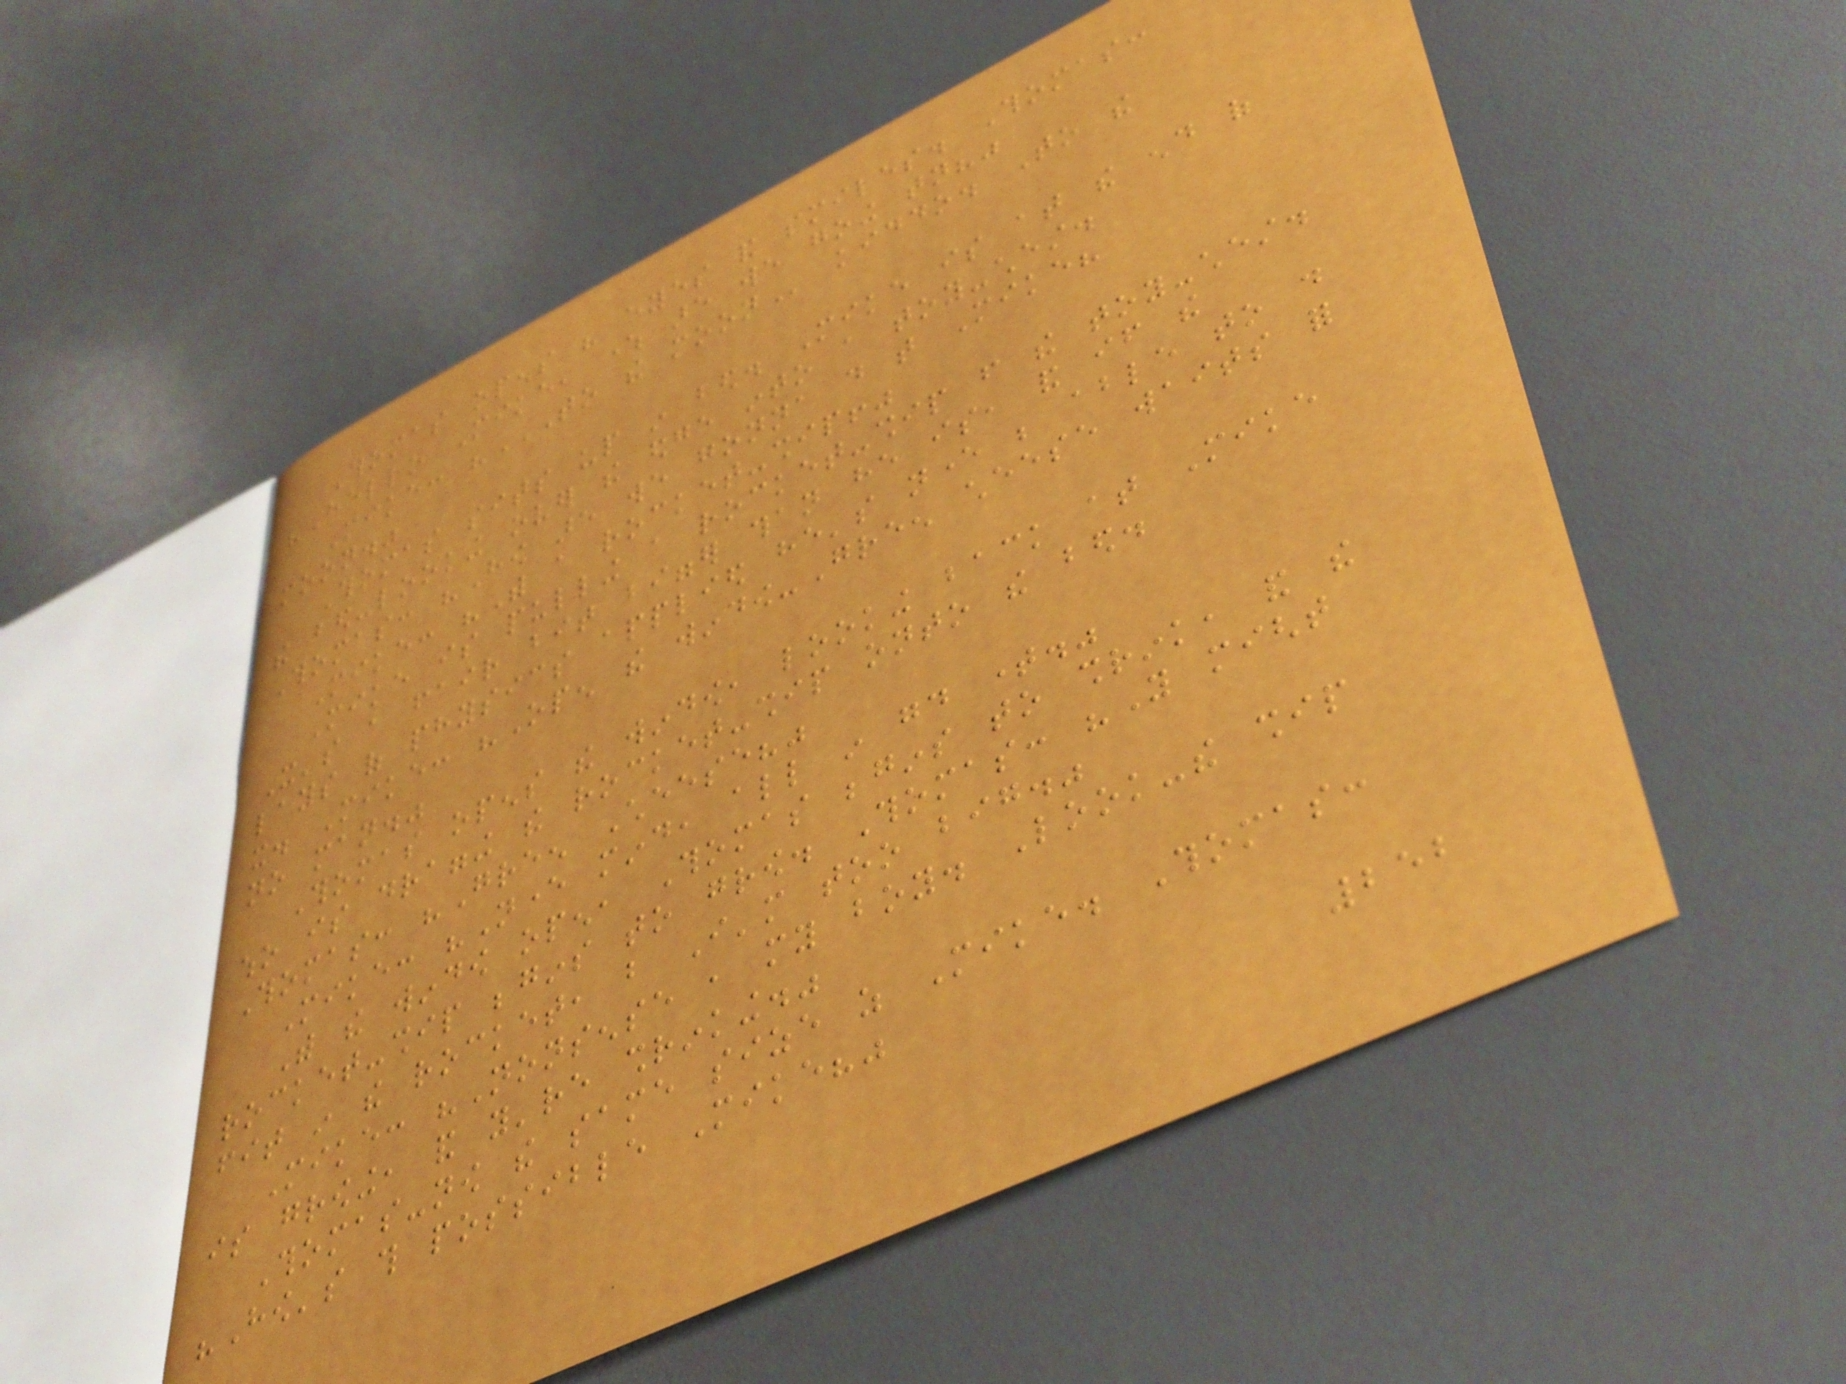Thomas opens his eyes and smiles. Thomas:
"Hello Mike, where are we going tonight?"
Mike: "TO THE MOON kiddo. To the
moon."
Thomas sits up in bed. Mike is at the end of
the bed-looking over the edge into a toy-chest.
Thomas: "How are we gonna do that Mike?
Mike: "With a rocket-ship!"
Mike is pulling a rocket-ship from the toy-chest.
It's a fair bit bigger than he is, and if the
lays of physics applied he's never be able to do
it. Mike: "Open the window-Green cheese waits for
no man."
Thomas opens the window, looking back at Mike
who is dragging the rocket-ship onto the bed.
Thomas: "Green Cheese?"
Mike: "Never mind, all in good time."
With the window open, Thomas begins to shrink, and the
rocket-ship begins to grow. Thomas: "You might
fit in the rocket, but I'm too big."
Mike: "Nonsense , my boy. Look-the ship
is growing, and you're shrinking."
Thomas-now the same size as Mike. Thomas:
"How's this possible Mike?"
252
